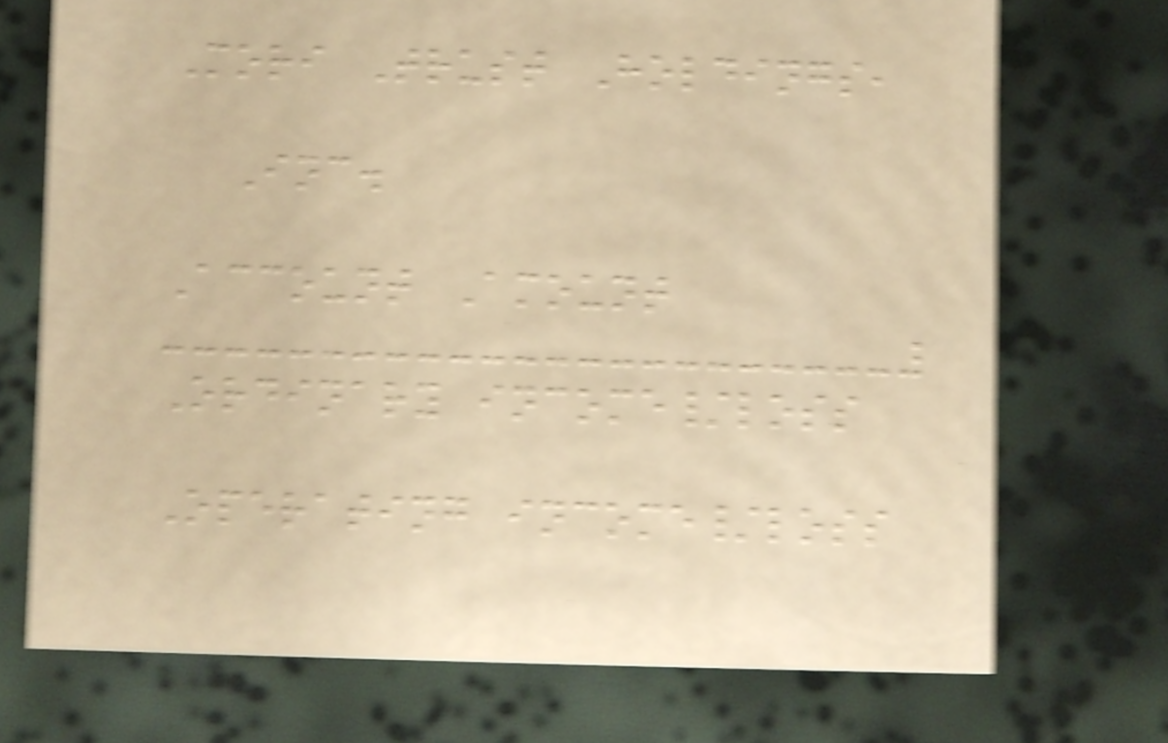Mori Trust Holdings,
Inc.
Account Amount
Ordinary income/loss
Operating income/loss
